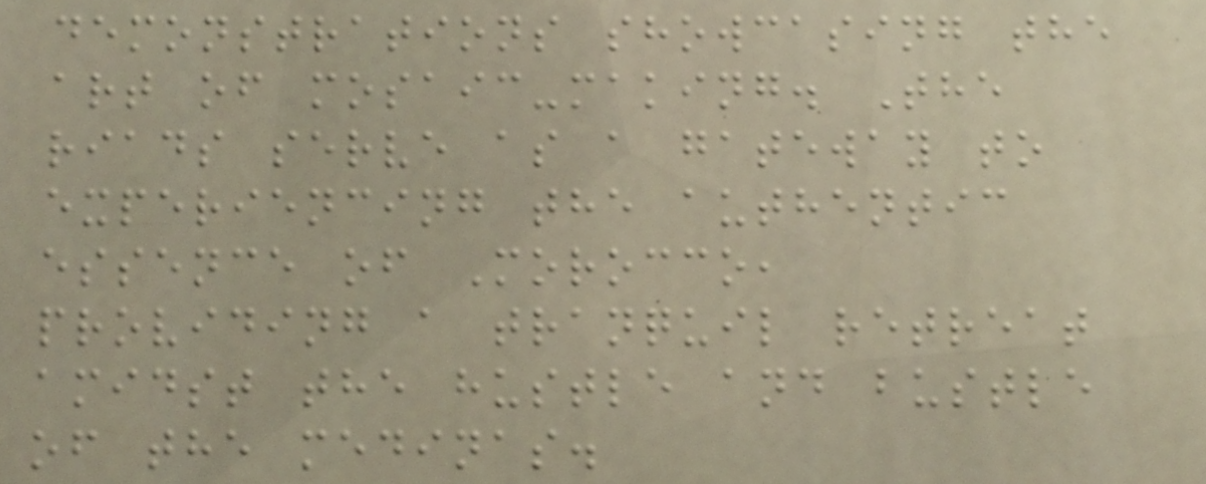demonstrations showcasing the
art of mosaic-making. The
riads serve as a gateway to
experiencing the authentic
essence of Morocco,
providing a tranquil retreat
amidst the hustle and bustle
of the medinas.
